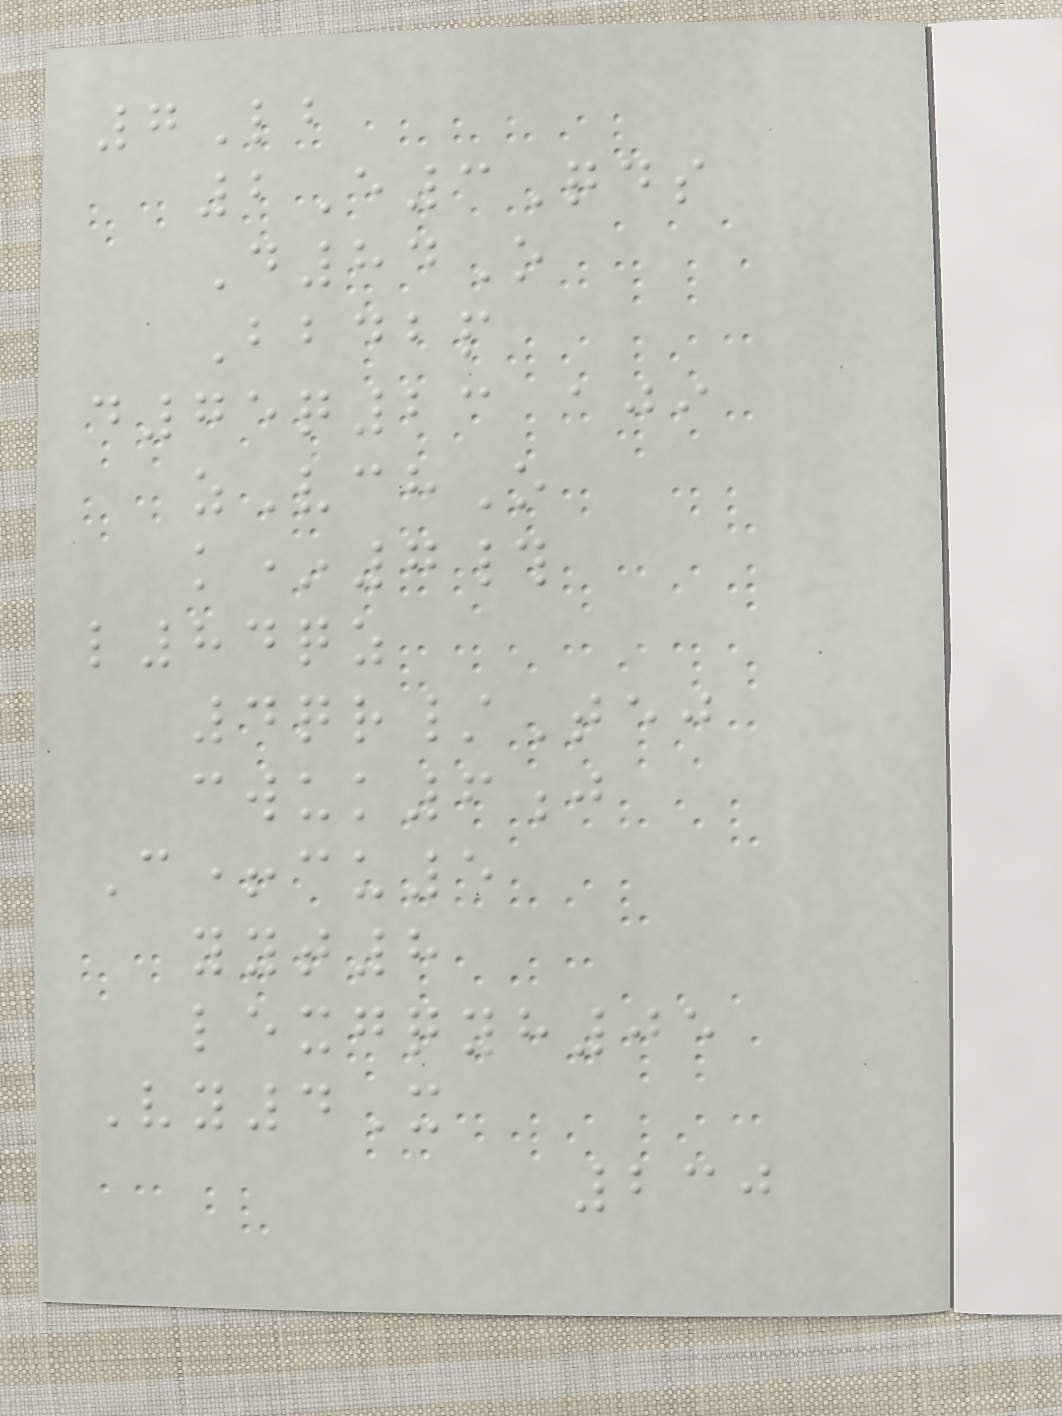7Lb
2E3Qds
D84O
Bbdbp
d75q23 aji
zVchO
k*7#
l84qz
4qr/Tej
cwuk6j
C+cu5
yyt8
lexgqyh05
Vy4X
230
